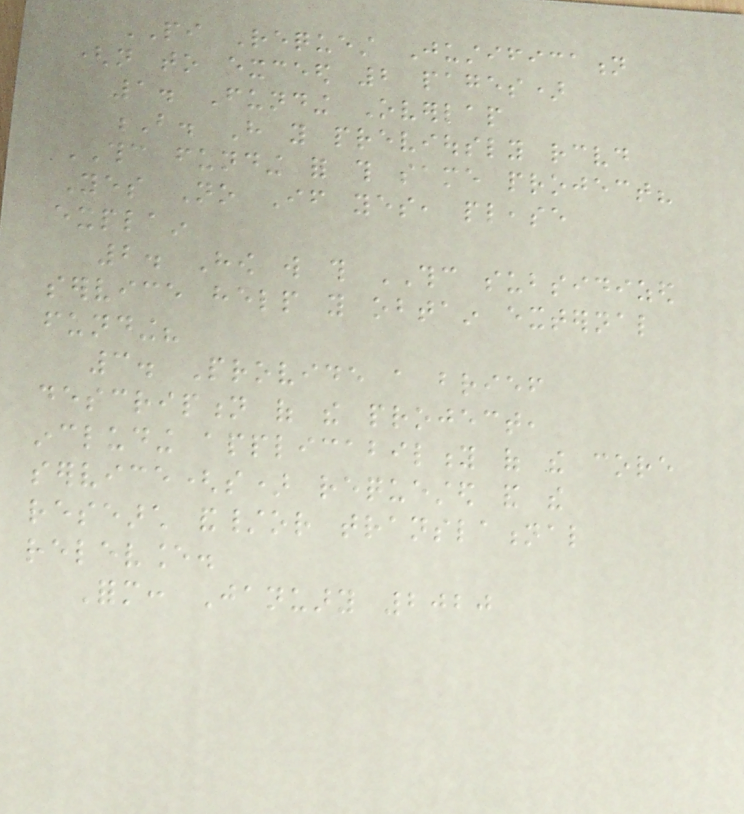PI Request Justification
(not to exceed 2 pages)
1. Funding Overlap
B. Have you previously received
THC funding for this same project?
Yes No If yes, please
explain
2. How will this THC subsidized
service help you obtain external
funding?
3. Provide a brief
description of the project,
including applicability of the core
service(s) requested and the
research and/or translational
relevance.
Form: January 2020
